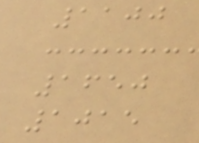1100
1650
1015
